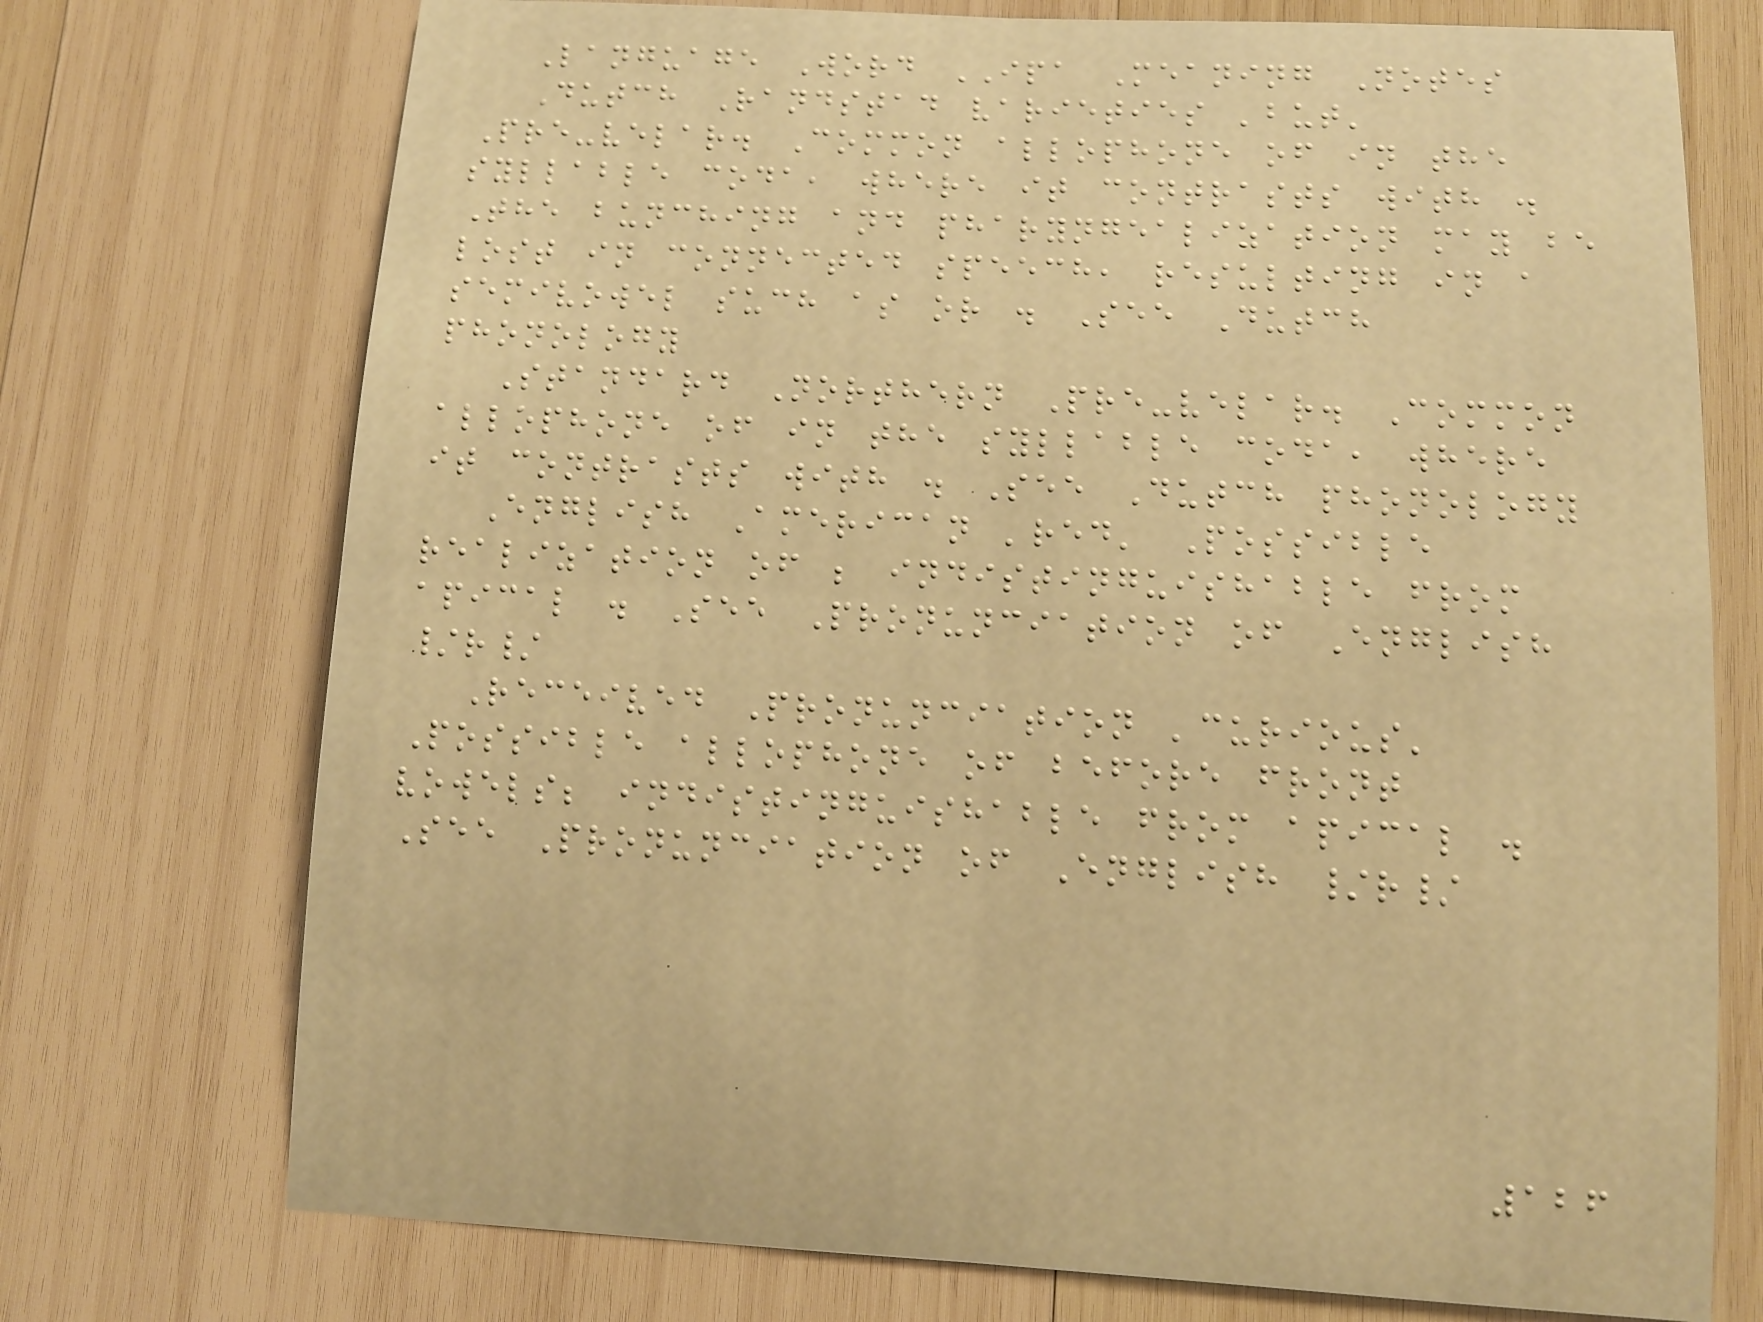Language Word IPA Meaning Notes
Dutch Randstad varieties 'but'
Pre-velar. Common allophone of in the
syllable coda, where it contrasts with .
The bunching and pharyngealization may be
lost in connected speech, resulting in a
semivowel such as or . See Dutch
phonology
Standard Northern Pre-velar. Common
allophone of in the syllable coda, where
it contrasts with . See Dutch phonology
English American 'red' Possible
realization of ; indistinguishable from
apical . See Pronunciation of English
/r/
Received Pronunciation 'curious'
Possible allophone of before front
vowels; indistinguishable from apical .
See Pronunciation of English /r/
126
